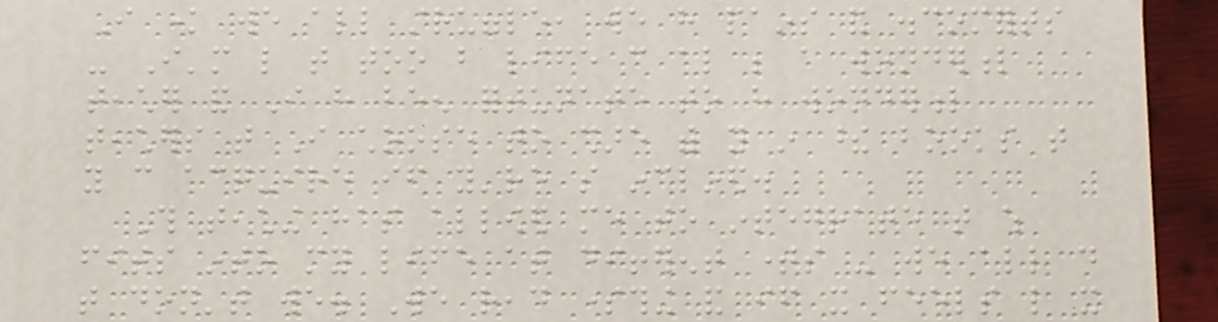I know we all struggle, we have pains and discomforts
- I'm like that too but life can also be a wonderful
teacher and I have been fortunate to have wonderful
teachers that I choose to share with you in these books that
you can acquire if you're so inclined.
This teaching has allowed me to integrate that which
fits into my life at different times - we all do
that don't we. We read something and if it feels like it
